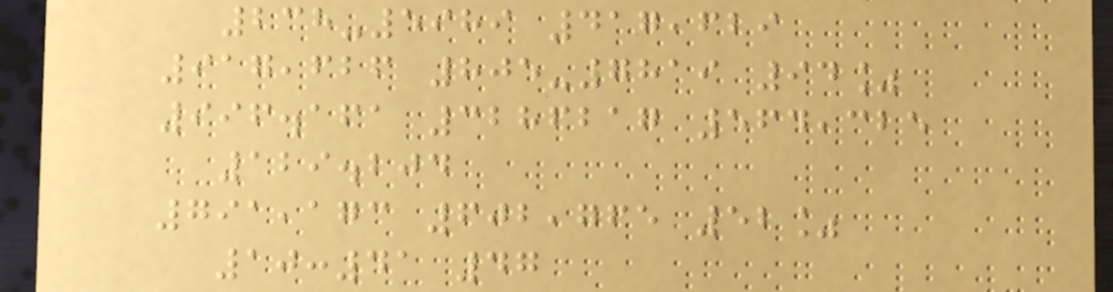238-5989 417,629
917,626 805-7819 94%
996.161 3286217 564,325
129.204
791,173 602,765 52%
10:41 47
